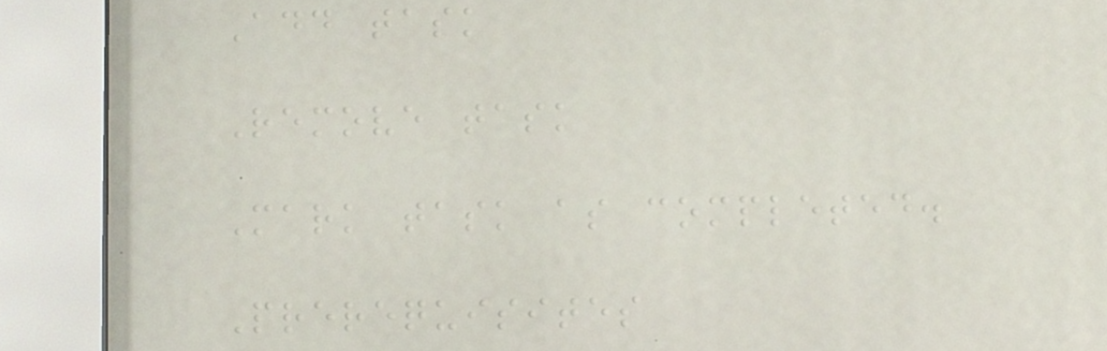Add task
Remove task
Mark task as completed.
Prerequisites
